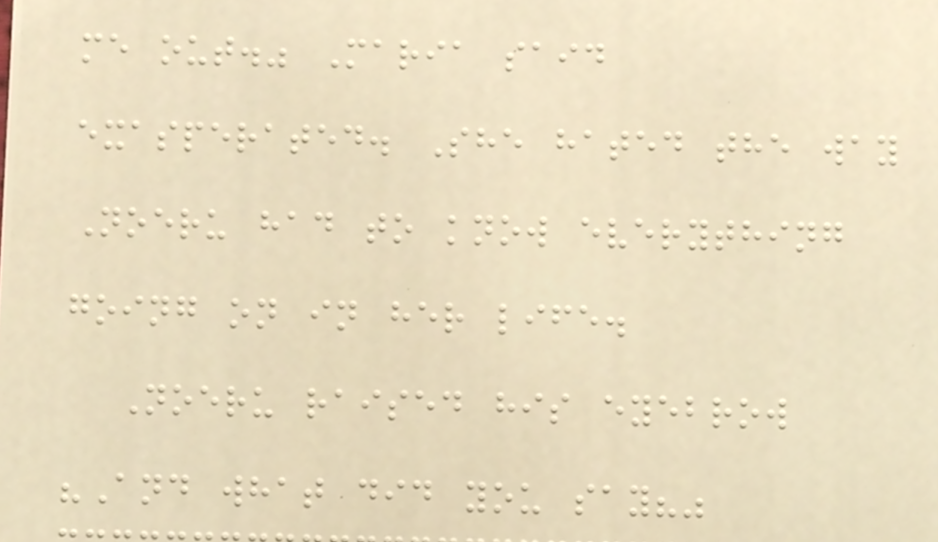me out." Maria said
exasperated. She hated the way
Noeru had to know everything
going on in her life.
Noeru raised his eyebrow
"And what did you say?"
